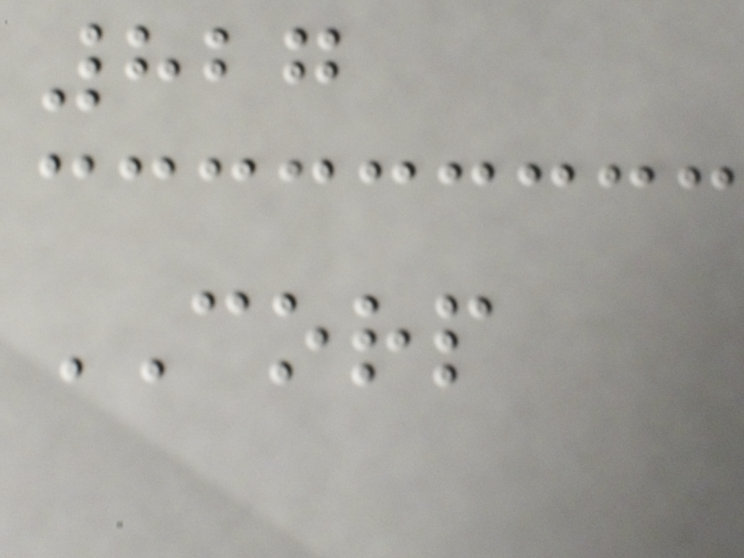827
CORP
